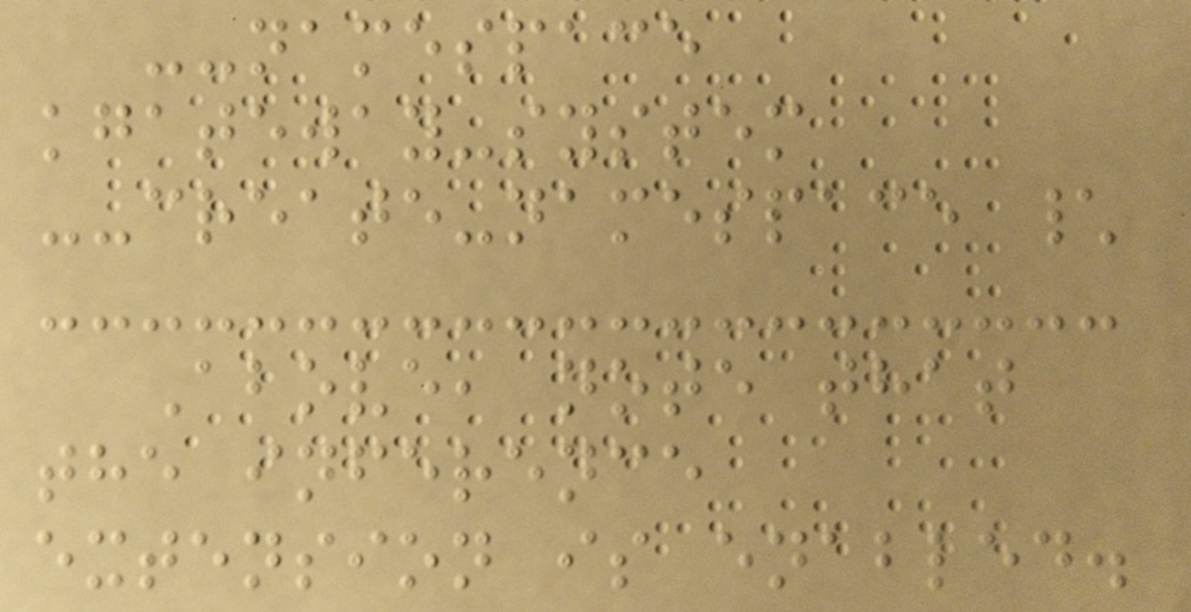--namespace
kgateway-system
--create-namespace \
Above, note that
the inference
extension is enabled.
